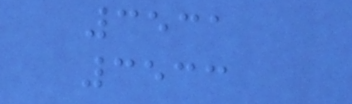3531
3533
